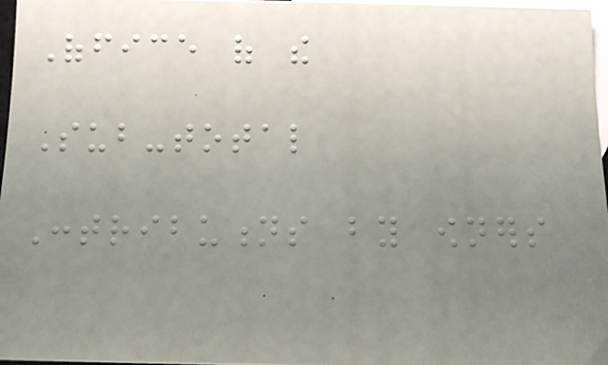Office of the
Sub-total
Contributions by owners
